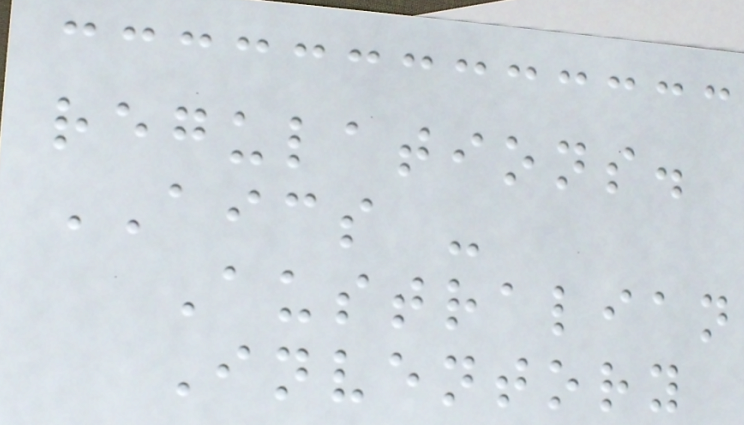regulations.
AICS -
Australian
Inventory
